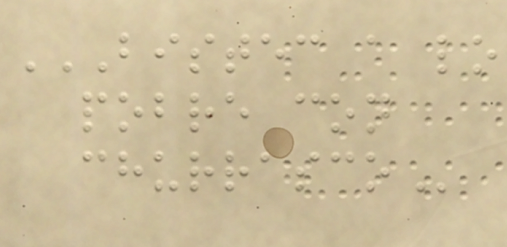BISTEC A LO
POBRE CON
CHURRASCO
